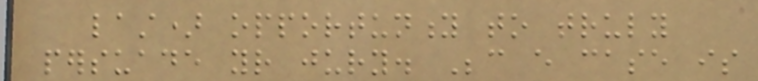last) opportunity to truly
persuade your jury. Because every case is
